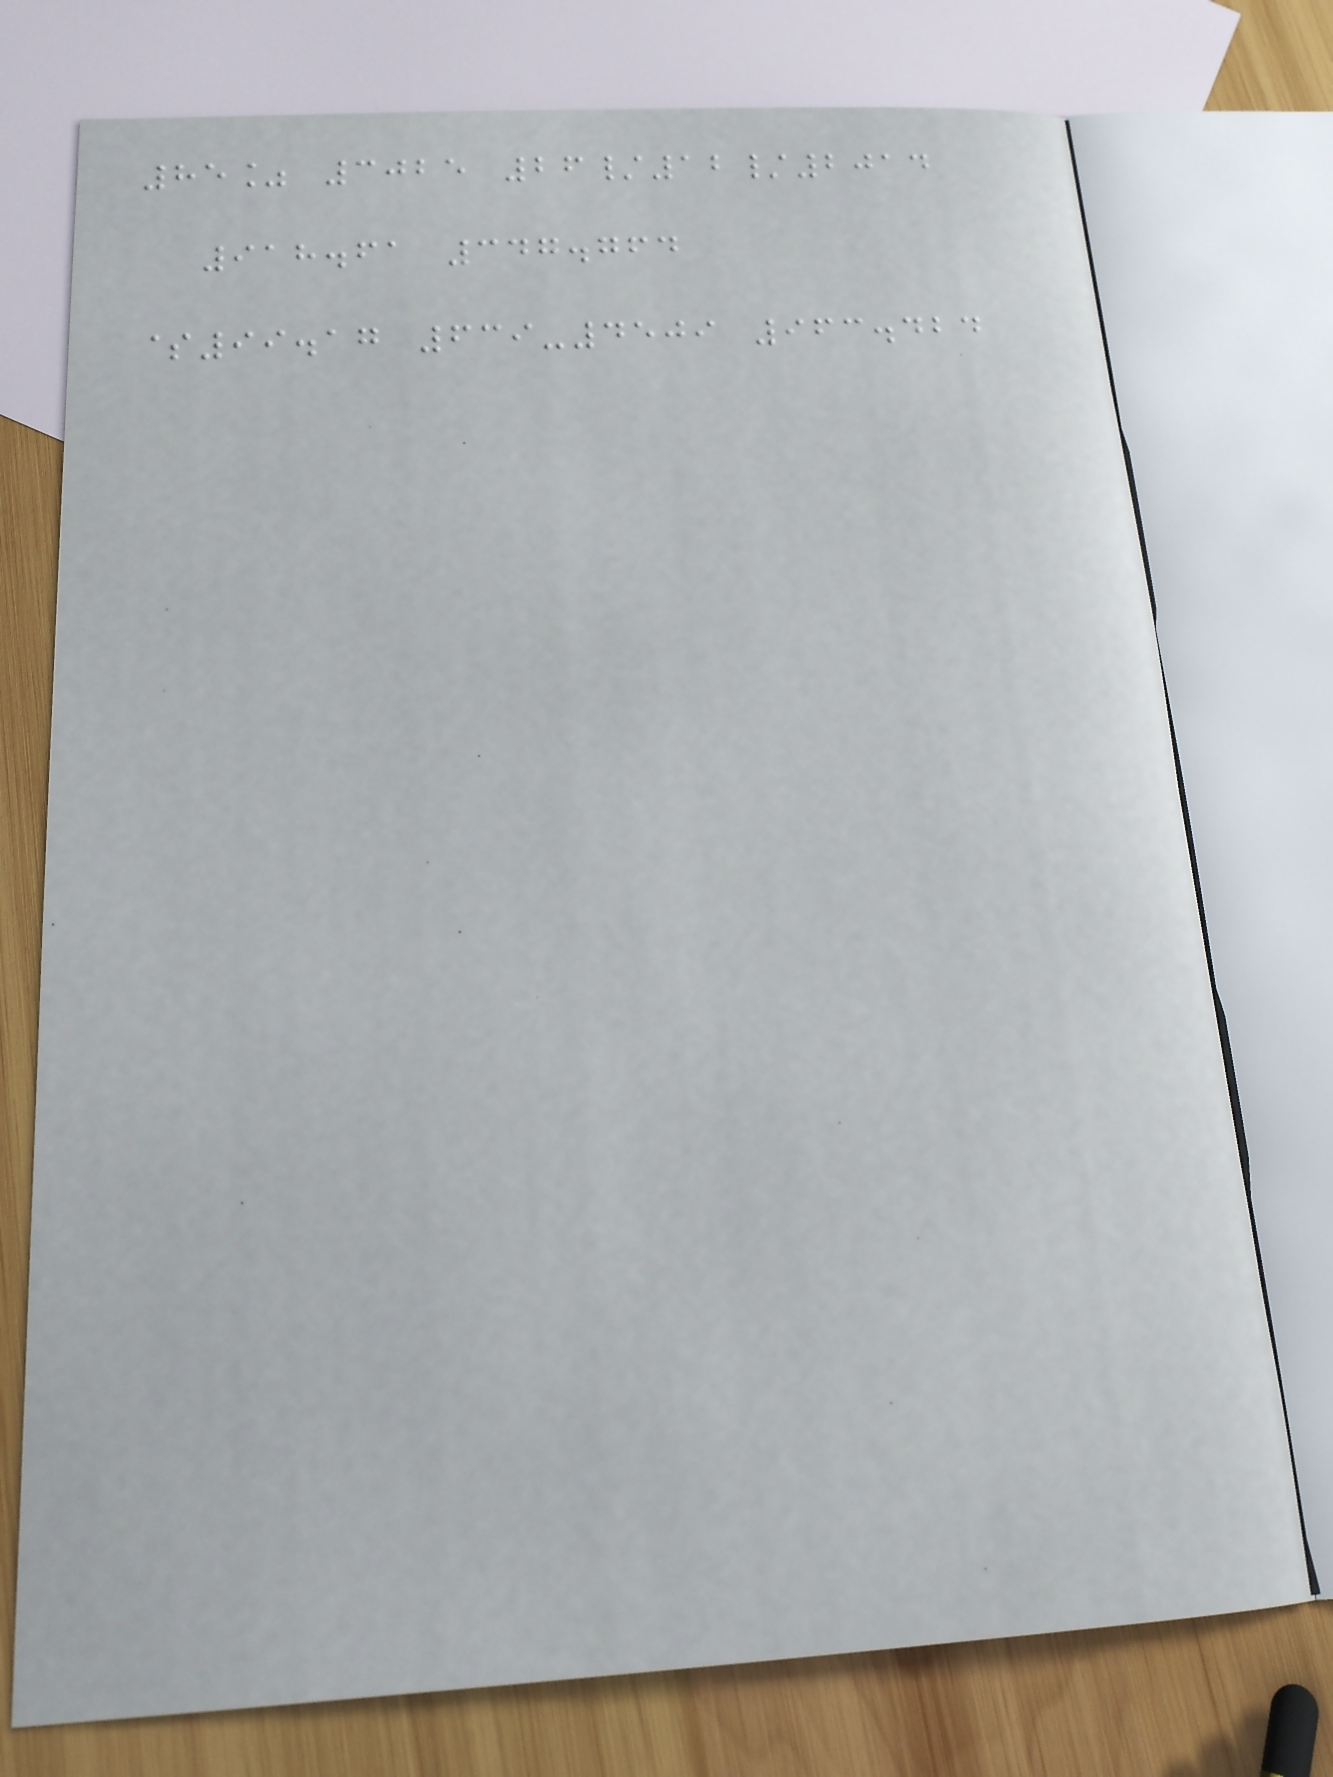85% 3025 26/12/2014
918.61 347.764
$99.17 639-4509 963.424
